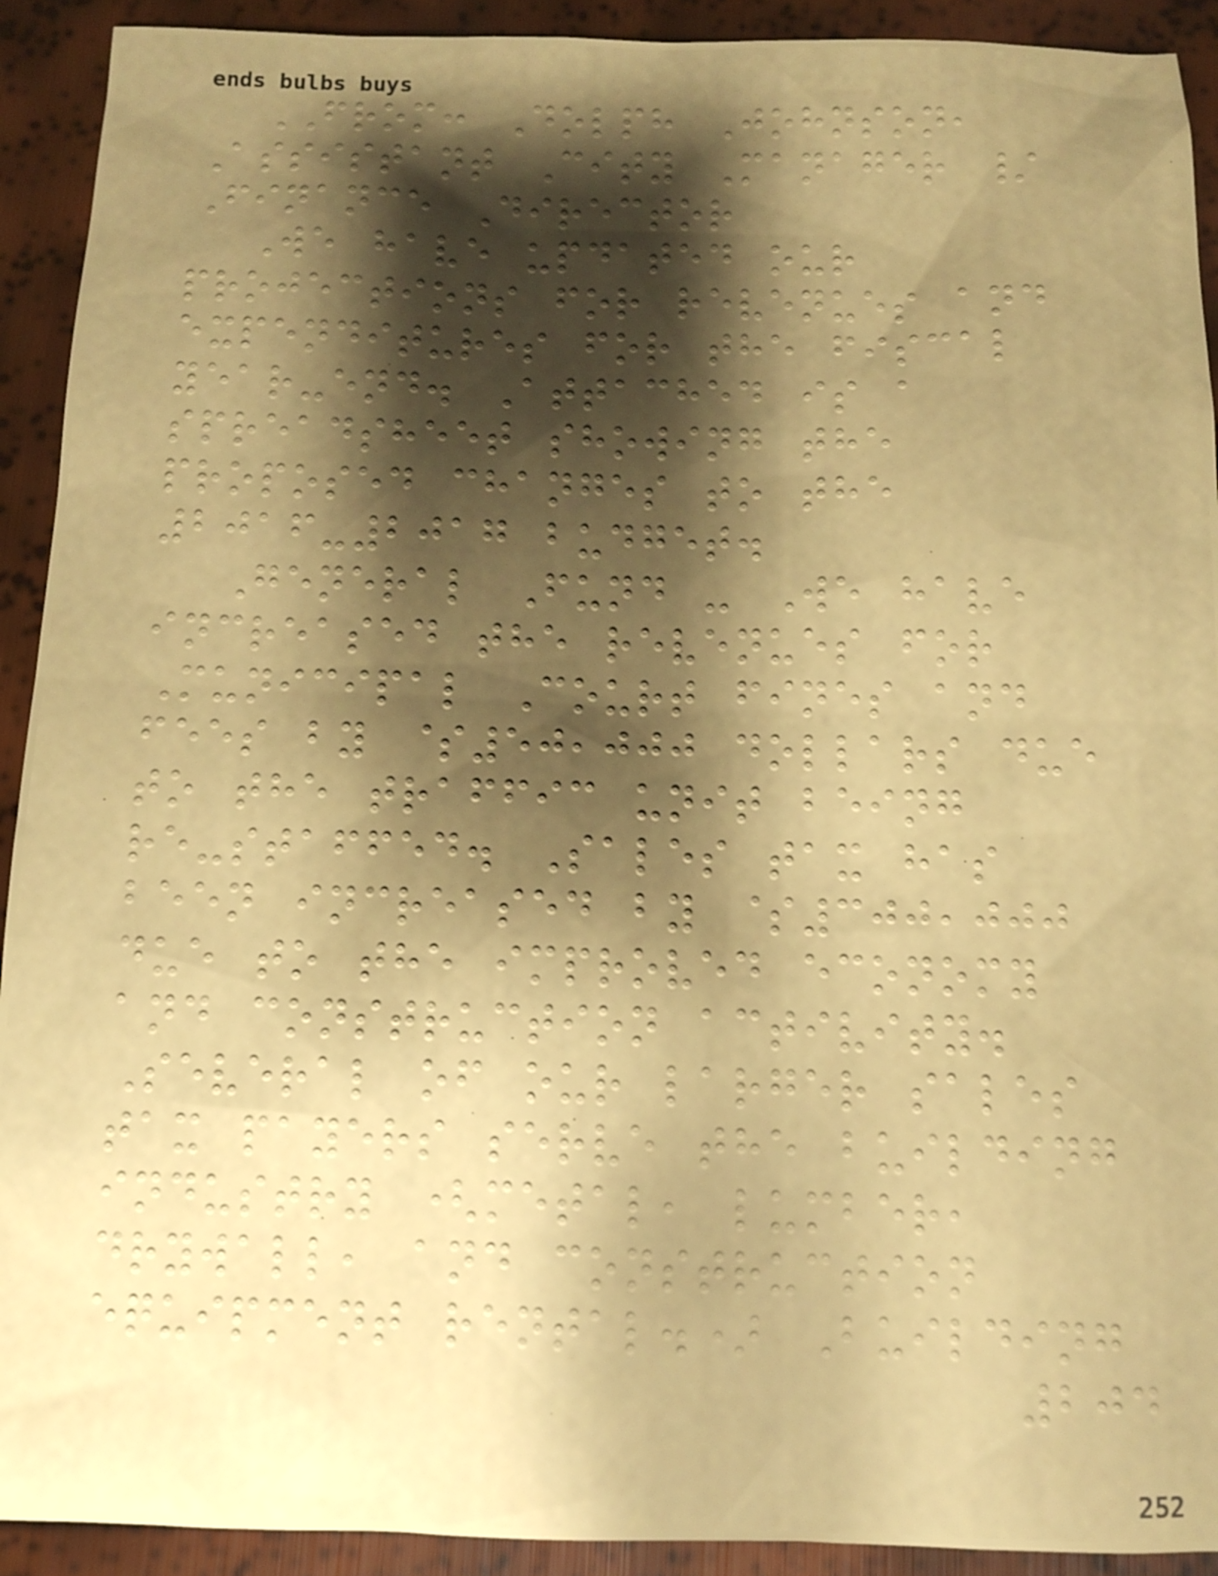FROM: Dolph Johnson,
Assistant City Manager /
Finance Director
We have updated our
projections for revenues and
expenditures for the fiscal
year-end. Attached is a
spreadsheet showing the
proposed changes to the
2016-2017 budget.
General Fund - We have
increased the revenues for
Municipal Court fines and
fees by $50,000 dollars due
to the traffic unit being
re-staffed. Sales tax has
been increased by $300,000
due to the improved economy
and construction activity.
Several of our larger sales
tax payers serve the building
industry (metal, lumber,
drywall, and construction
equipment rental.) Building
204
